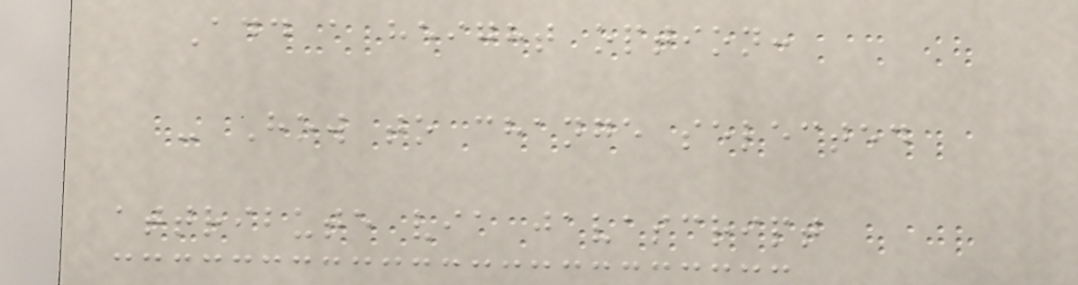Add a height option:
- How to change selected
attribute via javascript
